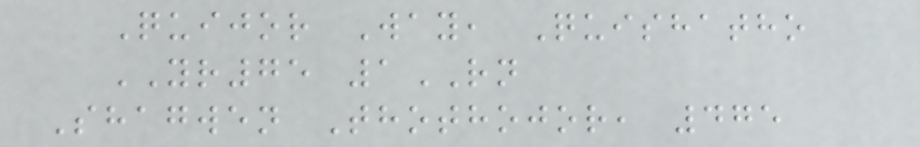Quijor Way, Quishatho
YR75 1RN
Shagwen Thothojor, 475
